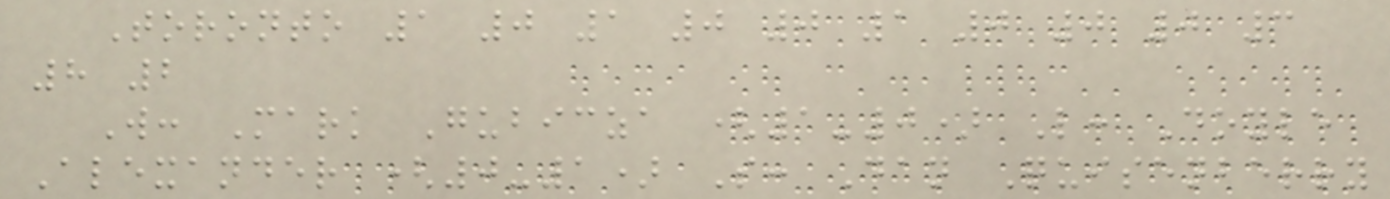Toronto 1 0 1 0 0 1 0 0 0 3
8 2
W: Mark Gubicza (1-0) L: Doyle
Alexander (0-1) S: Dan Quisenberry
